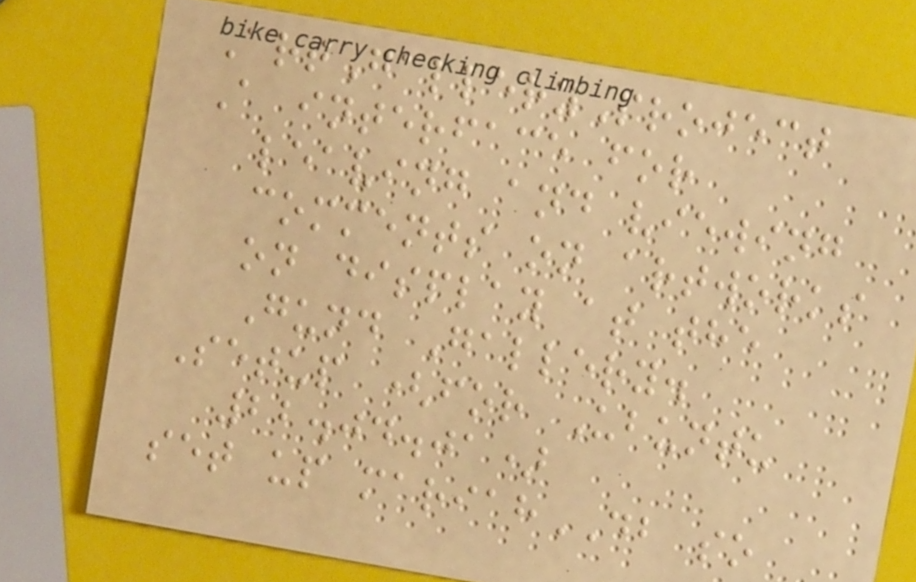ArtGalleryProject
A interface for
leaving and viewing
comments on artworks
on display at the
Gund Gallery.
Setup (for Ubuntu
22.04.01)
set up mariahDB so
